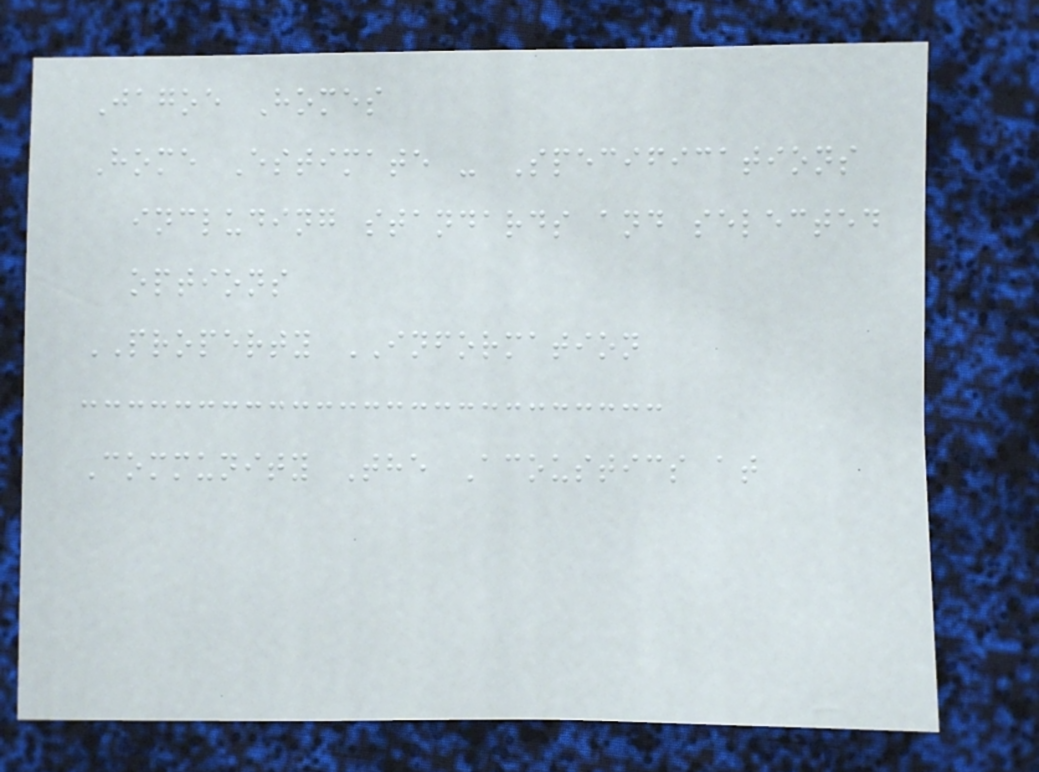Jagoe Homes
Home Estimate - Specifications
including standards and selected
options
PROPERTY INFORMATION
Community The Acoustics at
